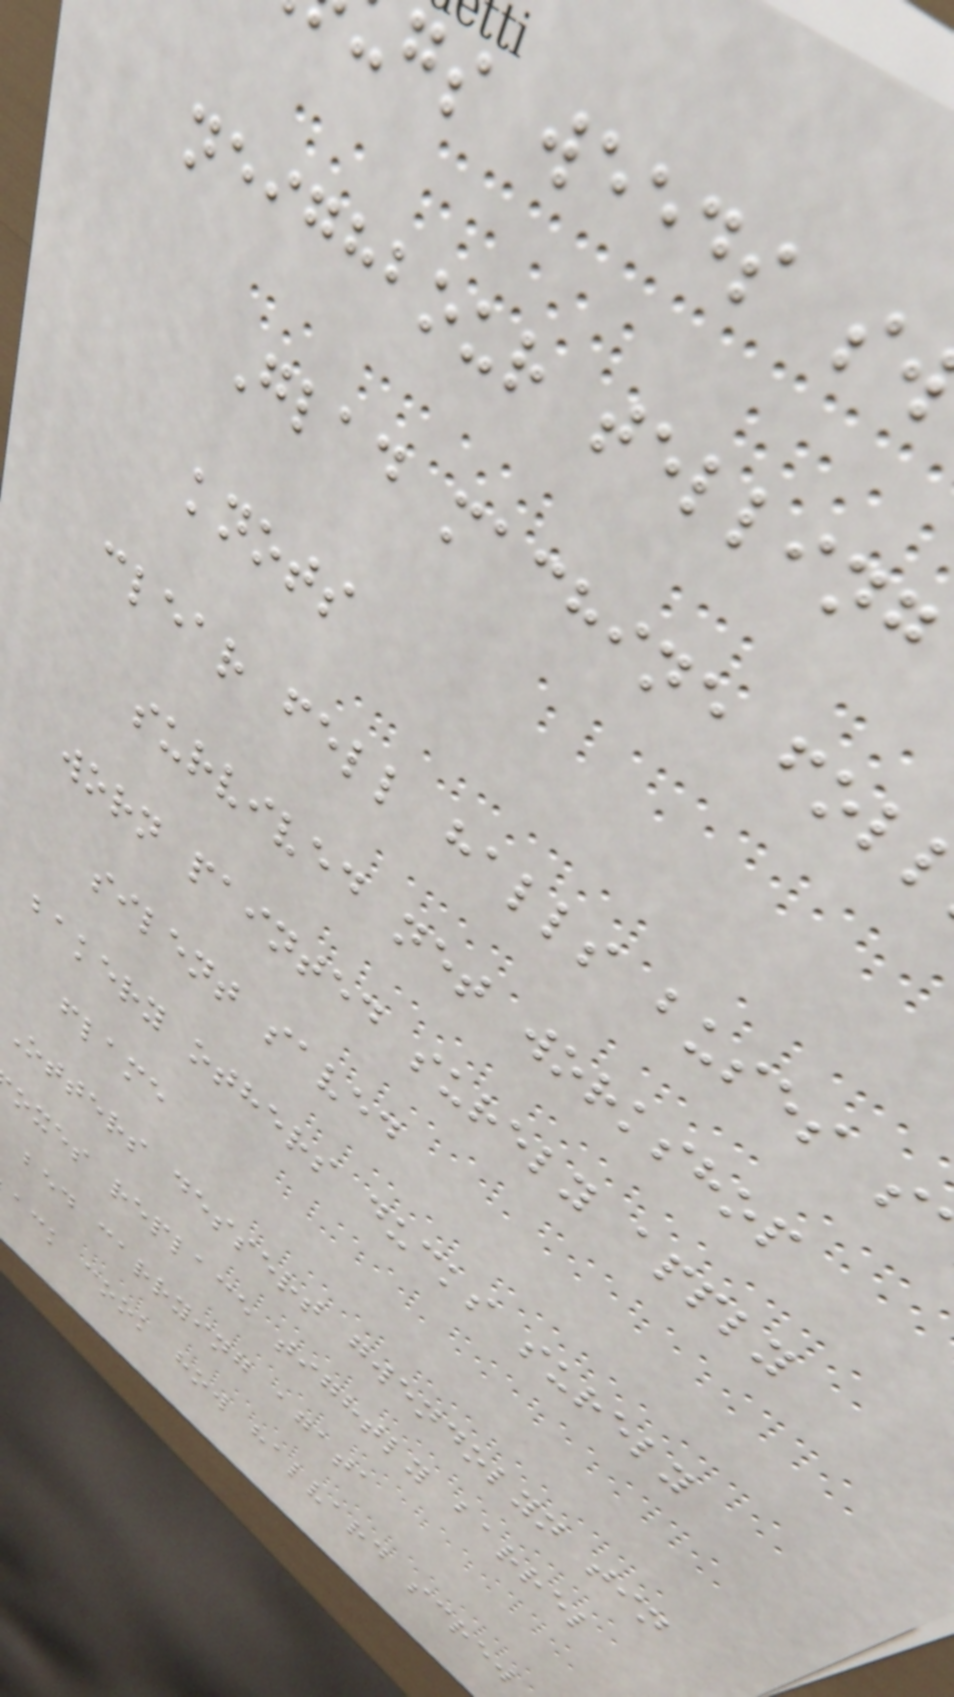gs weeds s
neighbour telling
Glad machine fol
knots
clear fell halls buses s
survived net workshop
worn painted surely apply
silent saved
bakery others ducks surely
flame
Otters dessert gwendolyn tin
oxes replace tightly barrel
bed carrying agata
ack cook how halvard screw
